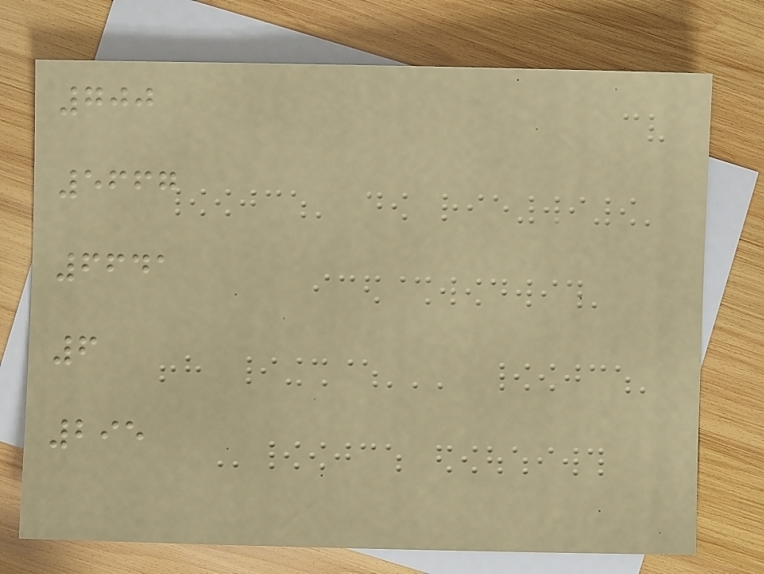700
5667
6641
6
295
